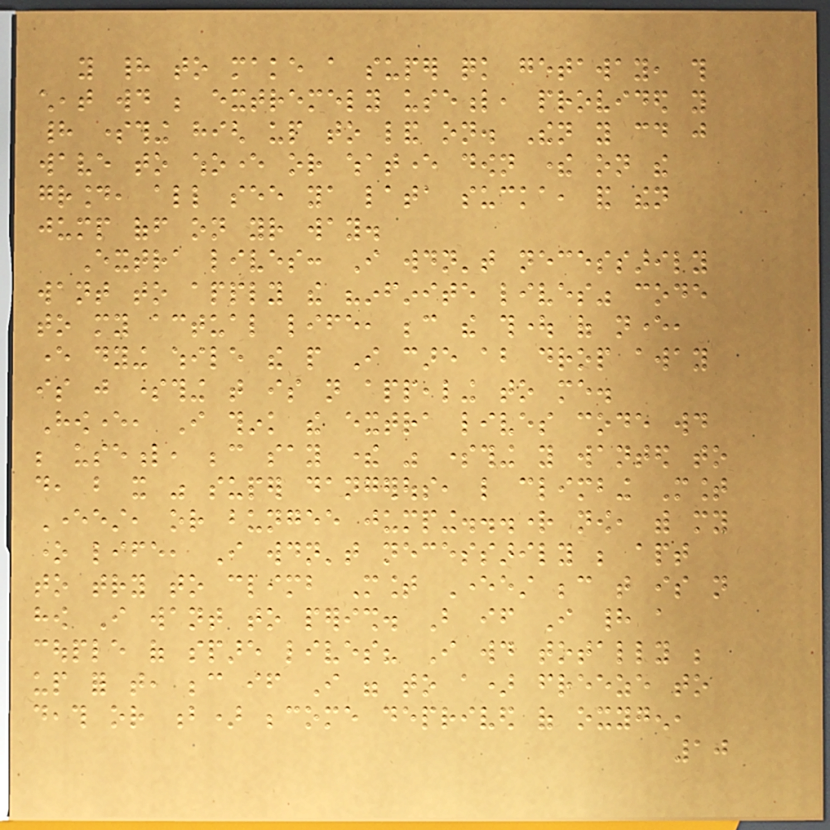you had to make a super quick getaway, this
cheat would be extremely useful, provided you
had something high up to land on. Then you could just
wave to whoever or whatever down there on the
ground, all see ya lata sucka, and then
jump off on your way.
Extra lives: I wouldn't necessarily
want to apply the "infinite lives" code
to my actual life, because the thought of never,
ever dying while the people I care about drop away
is just something that is not appealing to me.
However, I think the extra lives code would
be useful, because say there was something you wanted to
do, but it was super dangerous, like climbing Mount
Everest, or bungee jumping...right now, with my
one life, I wouldn't necessarily be apt
to try to climb Mount Everest because that is not
how I want to perish. But if I had a
couple of spare lives? I would totally be
up for that, because if I were to a) freeze to
death or b) become deprived of oxygen,
10
